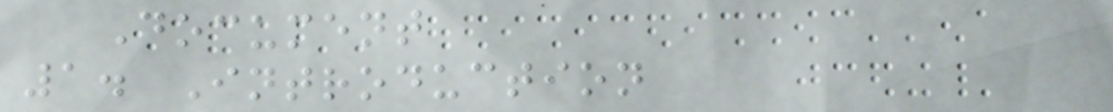Document
1. Introduction
